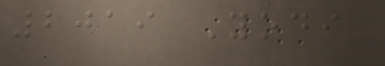2019 Yodi
